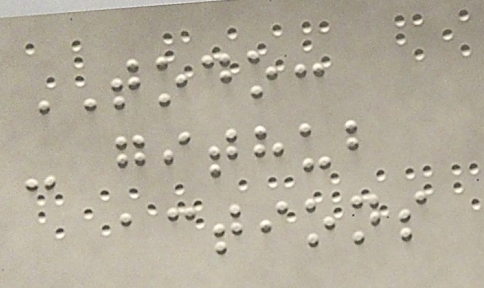TODO:
- github
actions
